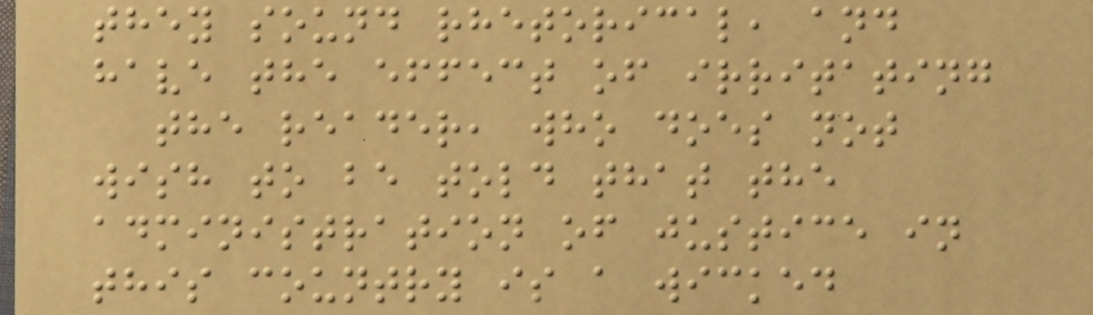they sound rhetorical, and
have the effect of irritating
the reader, who does not
wish to be told that the
administration of justice in
this country is a wicked
